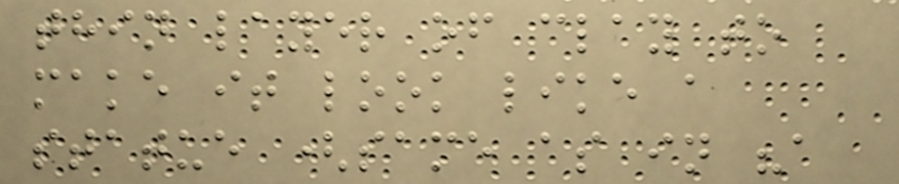thin layer of clay to
make it look like a
statue (same as in "a
